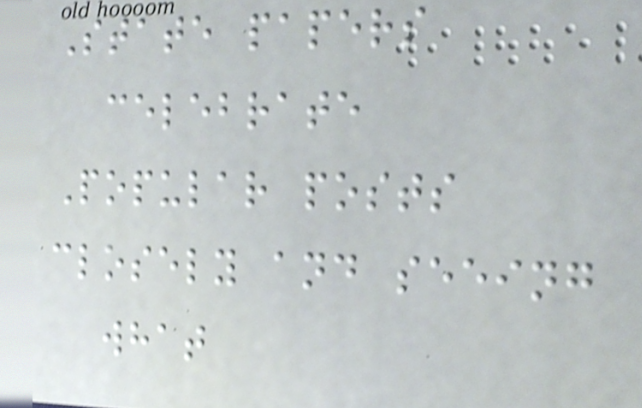State papers
celebrate
Popular posts
closely and seeing
what
